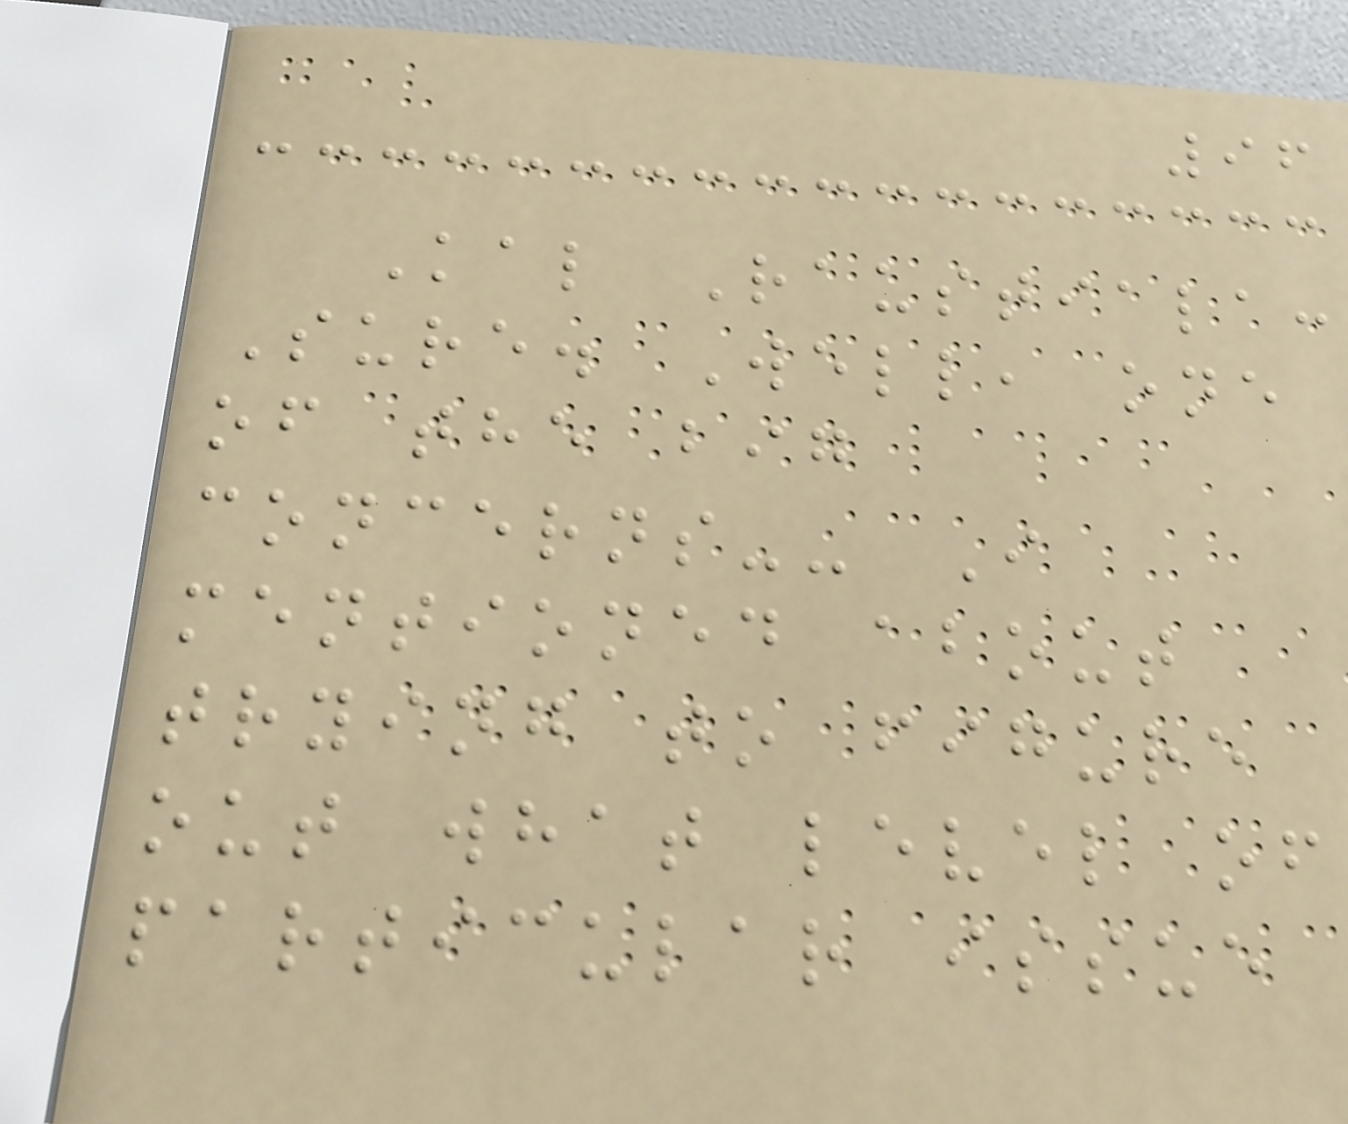96
Kal Raustiala:
Sure. Well, one
of the big
concerns-- I
mentioned about
trying to figure
out what level of
particular issue
